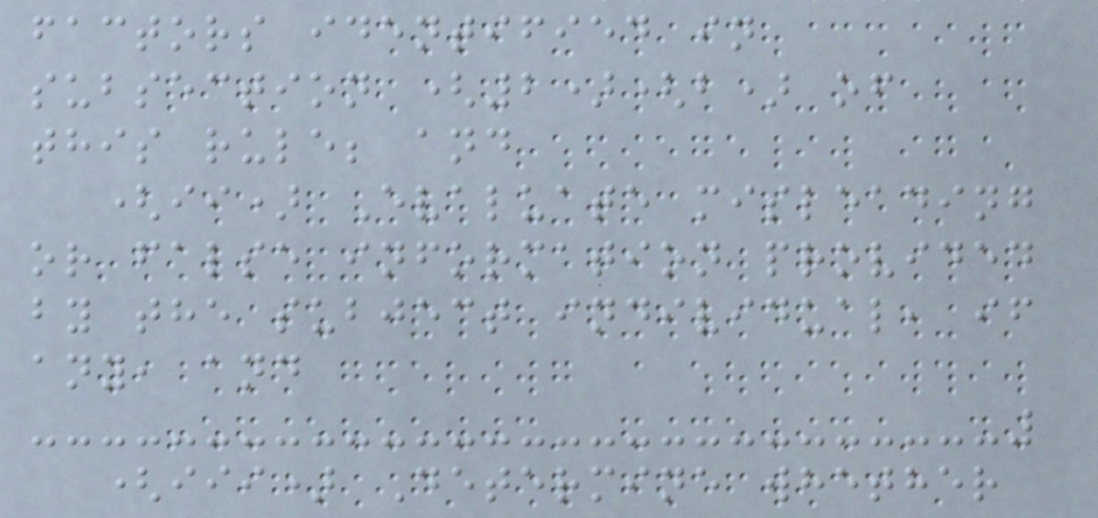factors identified in
subsection (2)(b) of
this rule; and
(ii) Evaluate misleading
or false information provided
by the subject individual, if
any, and
(iii) Determine whether
